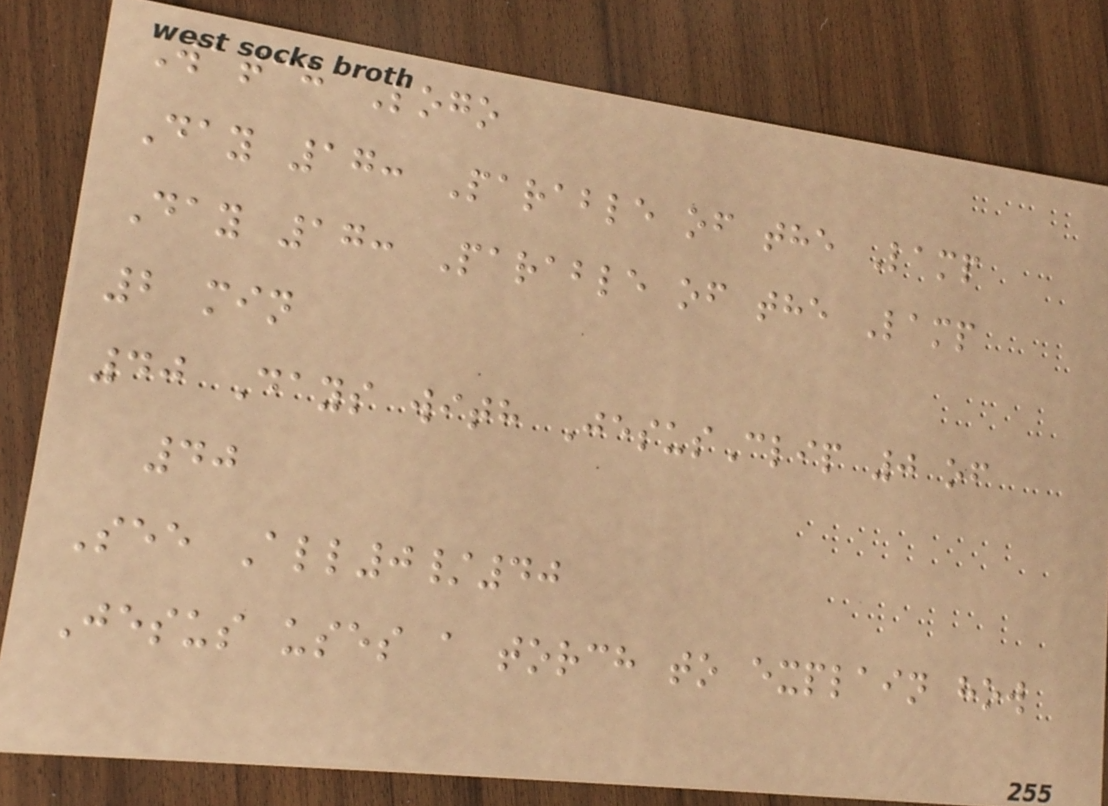Watch Logo
Day 17: Parable of the Lamp
Day 17: Parable of the Lamp
2 min
40 Days with JesusClip 0 of
40
See All0/40
Jesus uses a torch to explain how
